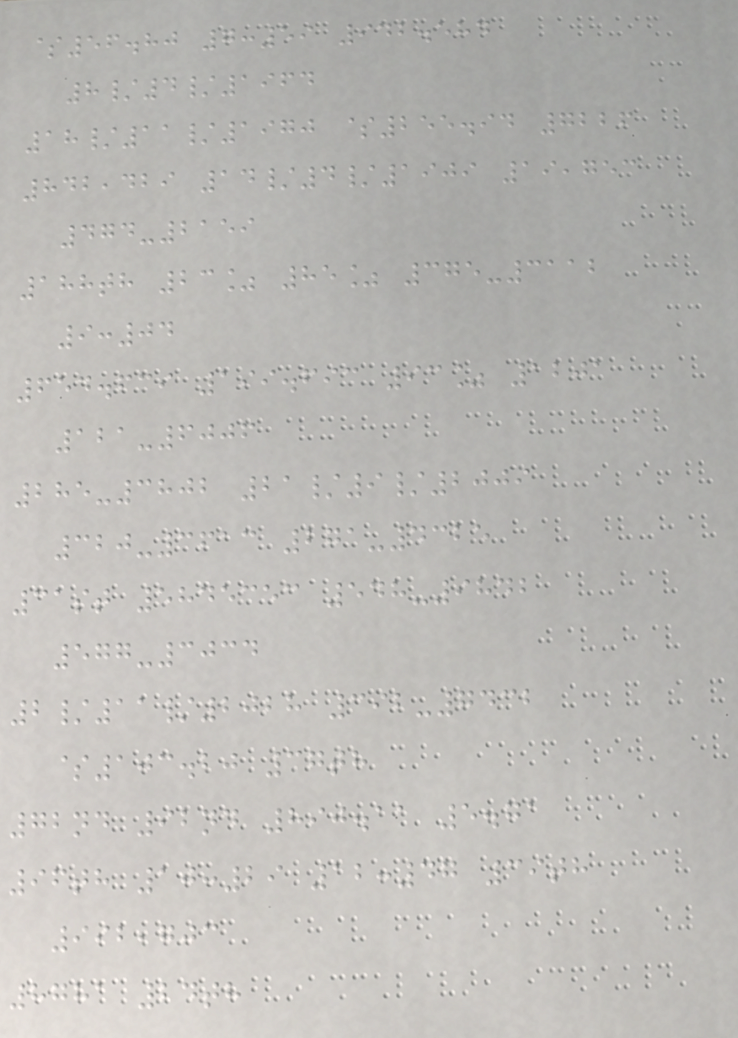$56.80 7:59 942.584
8/4/1964
18/11/1970 $255.94 7226
842,429 14/4/1909 19,753
474-2159
188th 23% 85% 375-3112
9:04
654.639 199.693 93% 1201
121-6006
285-3802 21/9/2009
320-3613 271-4325
31st 5845353 548-9842
577-3034
2/11/2028 392-7432
$103.20 37th
72nd 92nd 890.11 5.71
96th 10:29 12:47 39th
992,703
8781 24th
